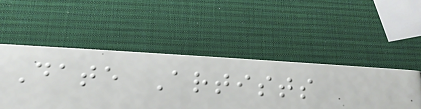Date Artists
